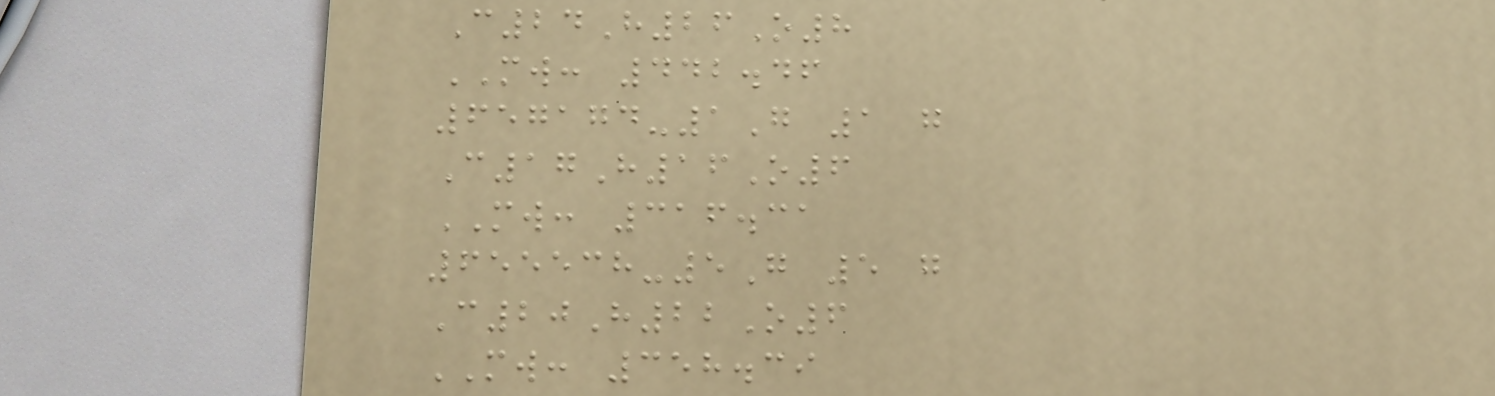C24H26O8
MW: 442.46
657174-1G 1 g
C17H16O6
MW: 316.31
655538-5G 5 g
C20H22O6
MW: 358.39
